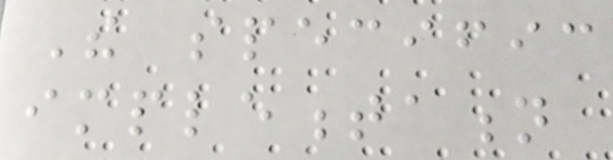The specific
implementation
